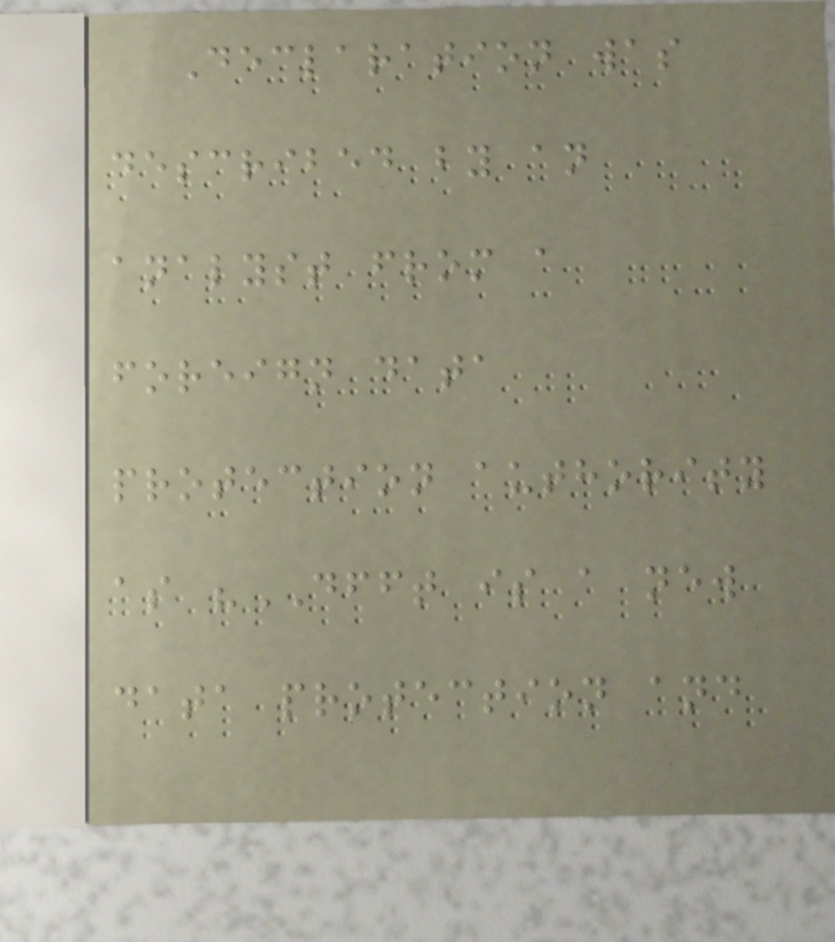Declaration was
described by an
analyst from a
foreign data
protection authority
as "DFFT is a new
data protection and
